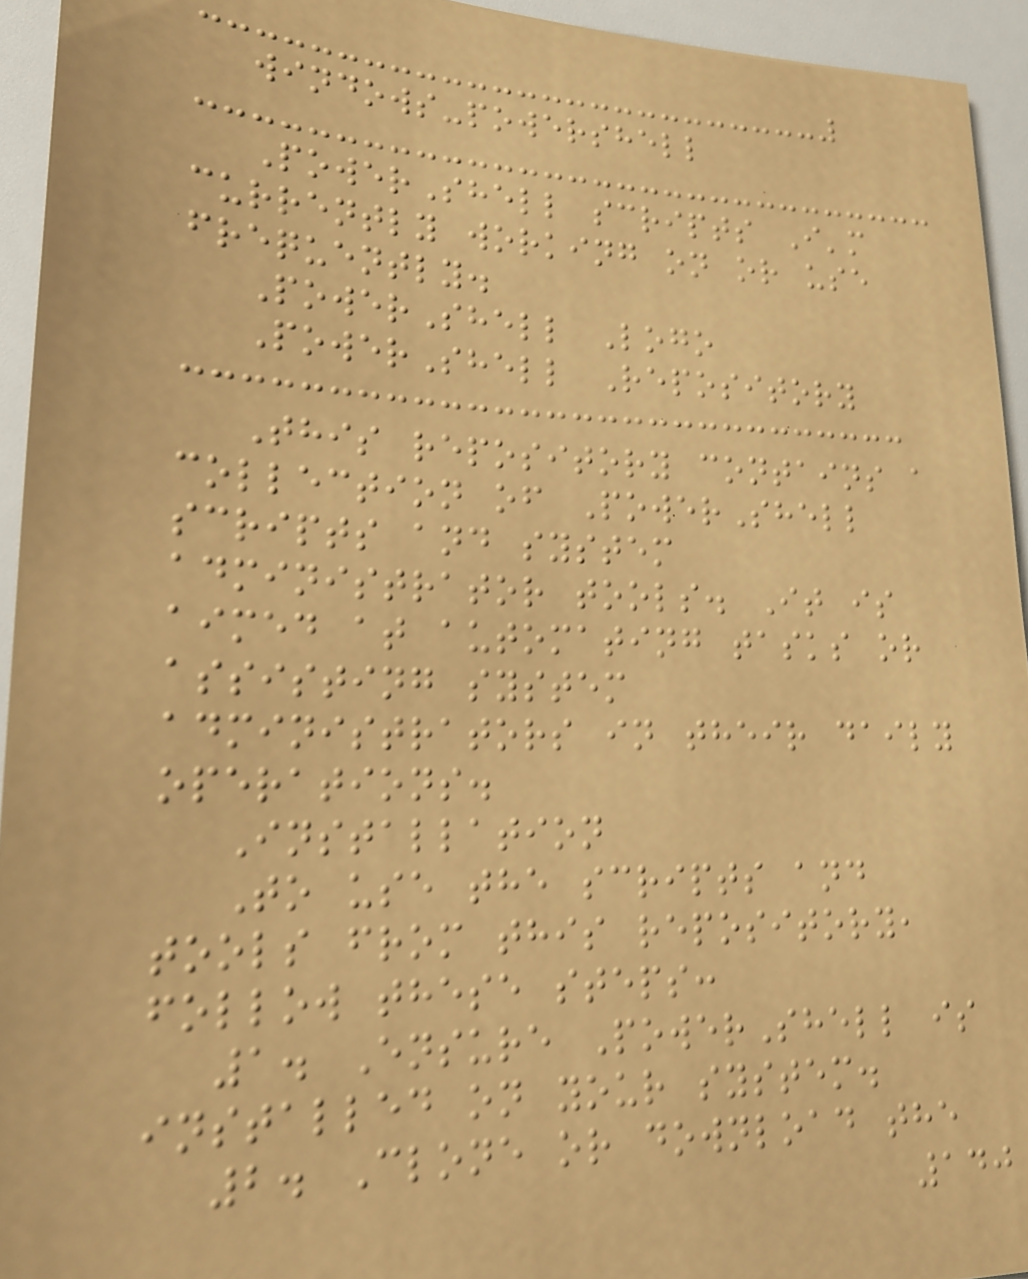windows-powershell
PowerShell scripts I'm
currently working on or use
frequently.
PowerShell Logo
PowerShell Repository
This repository contains a
collection of PowerShell
scripts and system
administrator tools. It is
aimed at automating tasks or
assisting system
administrators in their daily
operations.
Installation
To use the scripts and
tools from this repository,
follow these steps:
1. Ensure PowerShell is
installed on your system.
2. Clone or download the
140
